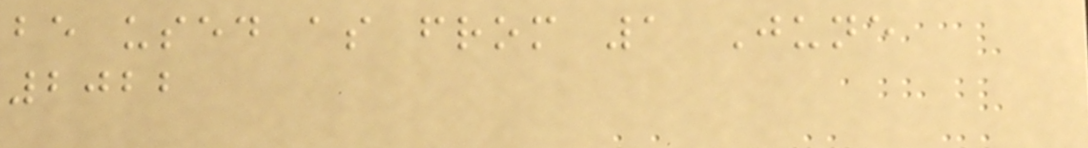be used as from 1 June
2022
